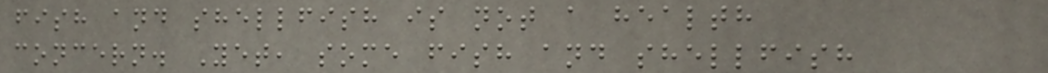fish and shellfish is not a health
concern. Yet, some fish and shellfish
